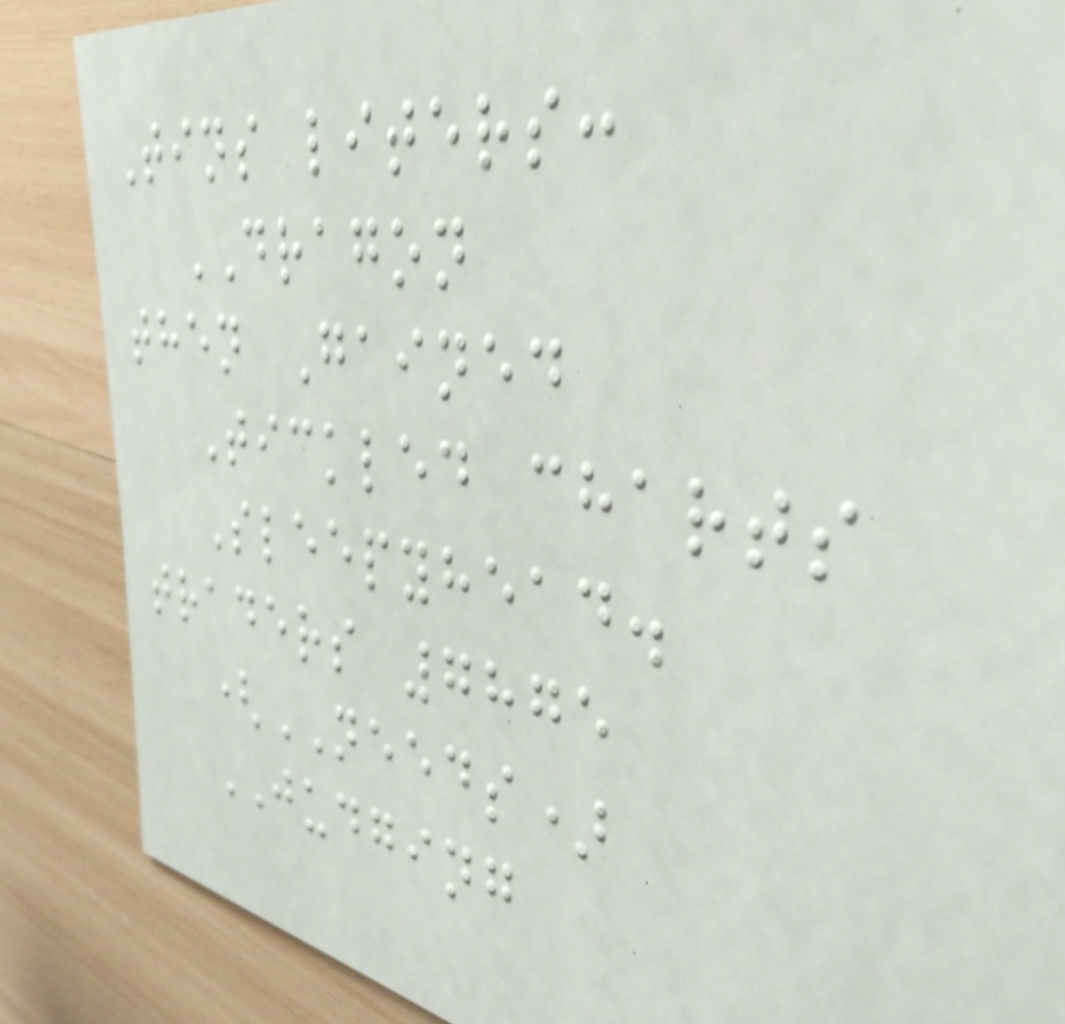Tins liters:
DRAGON
then Gained
Tickled charts
Sleepyhead.
traders 7875
(NEEDS)
JUDGING
